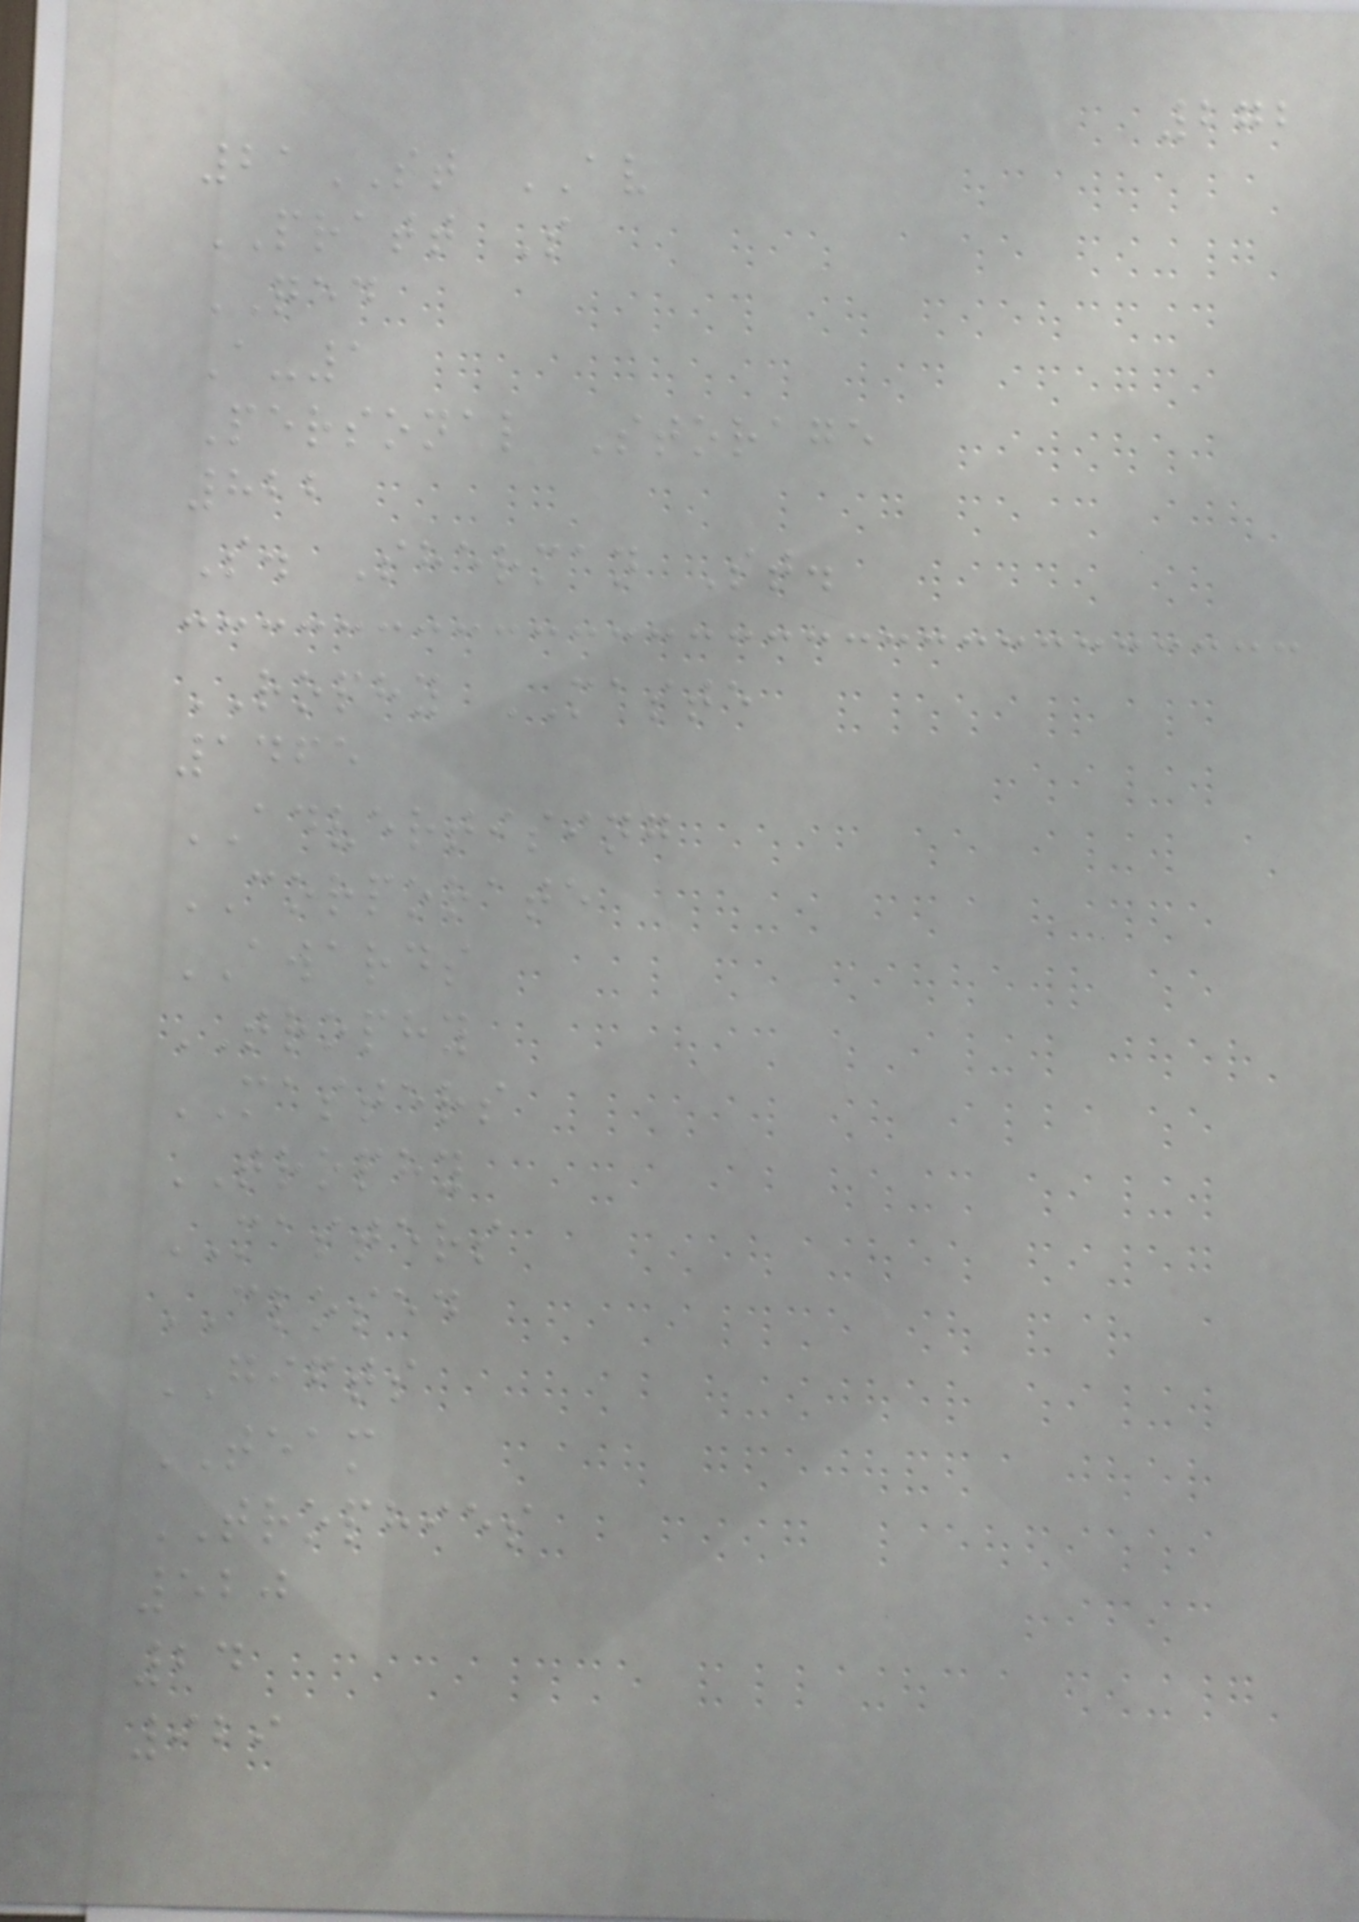272
21ST AV
PRATT S
QED
A-1
Personal Storage
822
S. Sherman St.
ROPHY MASTE
1465
ADVERTISING
CORPORATE
AWARDS
TROPHY
MASTERS
TROPHY
MASTERS
CLOSED
GIFTS
TEAM
TROPHIES
520
24
929
